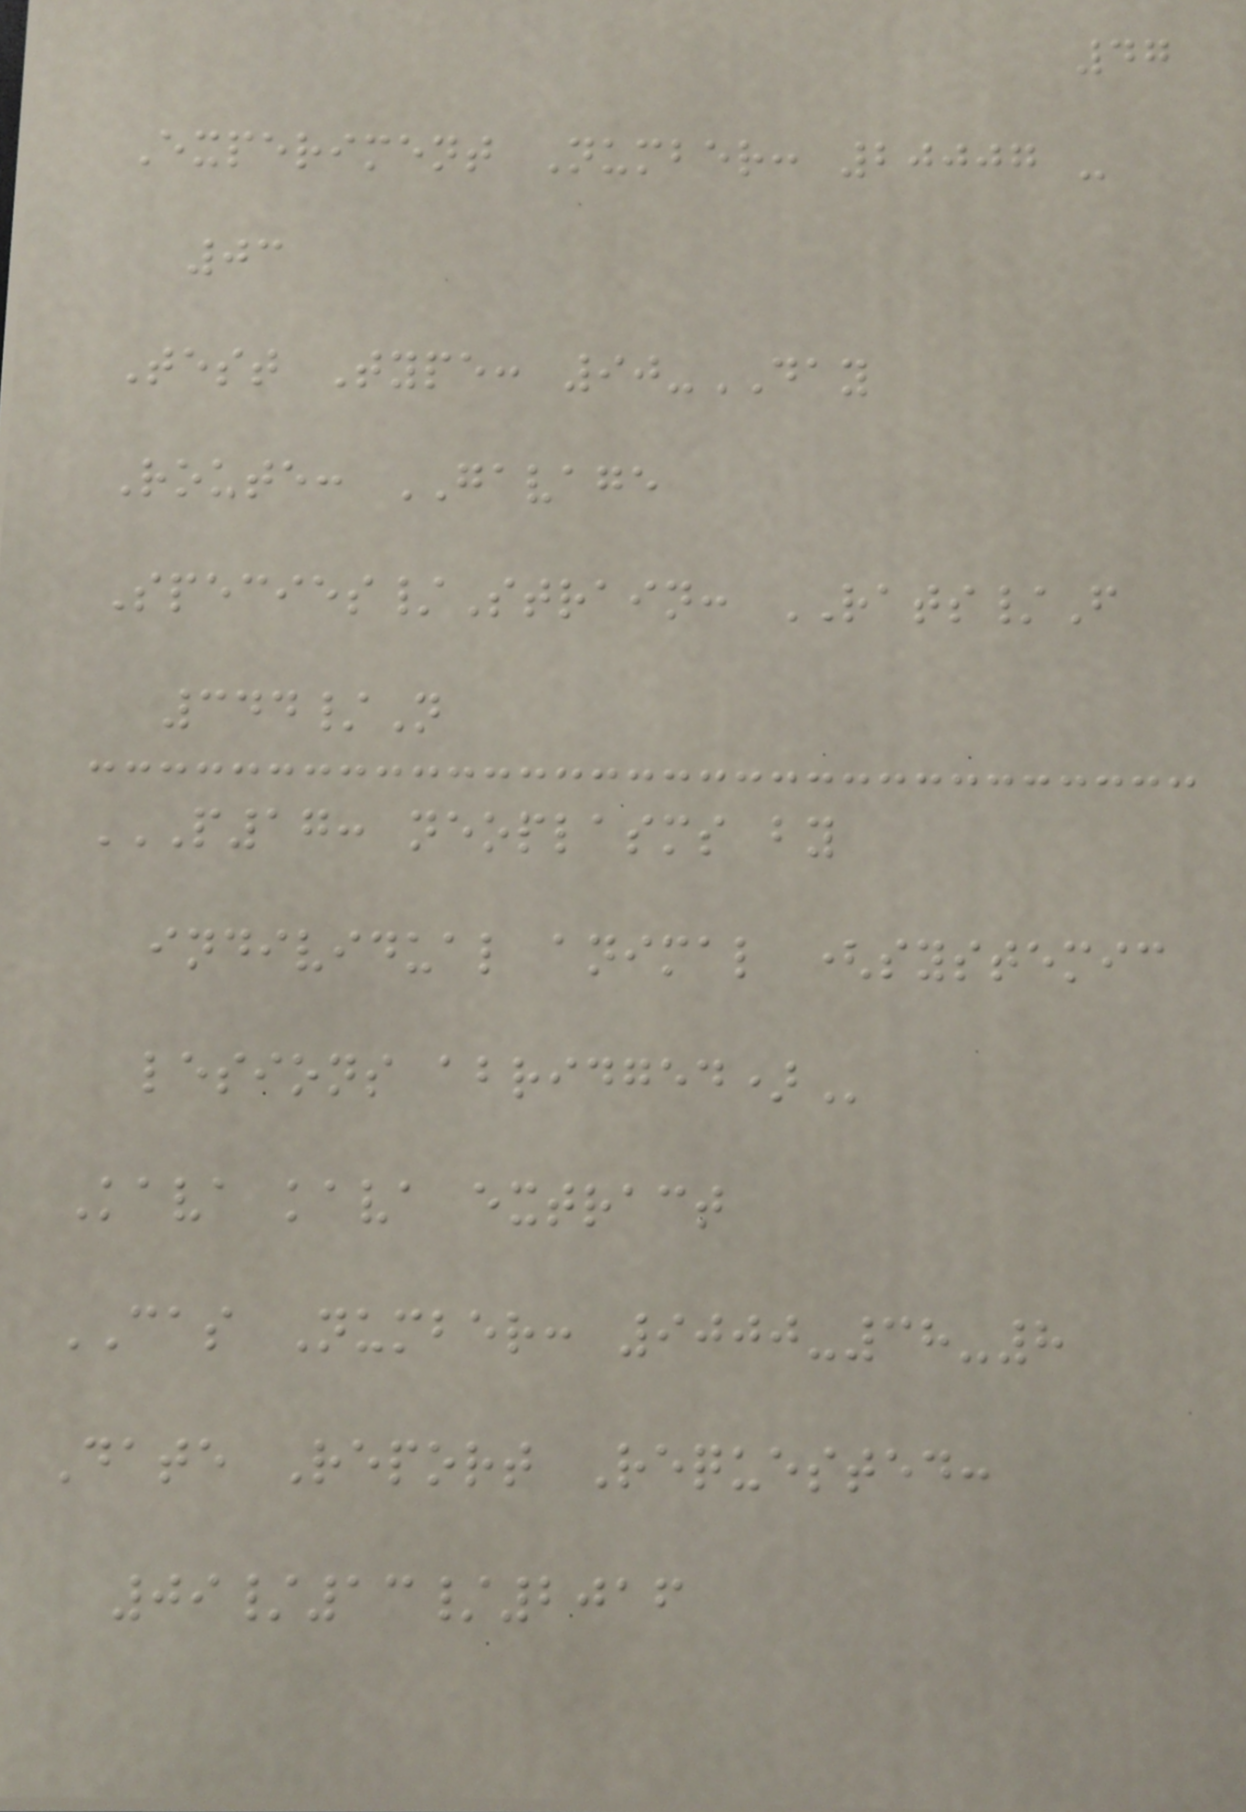47
Experiment Number: 20007 -
03
Test Type: 90-DAY
Route: GAVAGE
Species/Strain: RATS/F
344/N
P17: NEOPLASMS BY
INDIVIDUAL ANIMAL (SYSTEMIC
LESIONS ABRIDGED)
Kava kava extract
CAS Number: 9000-38-8
Date Report Requested:
09/13/2016
